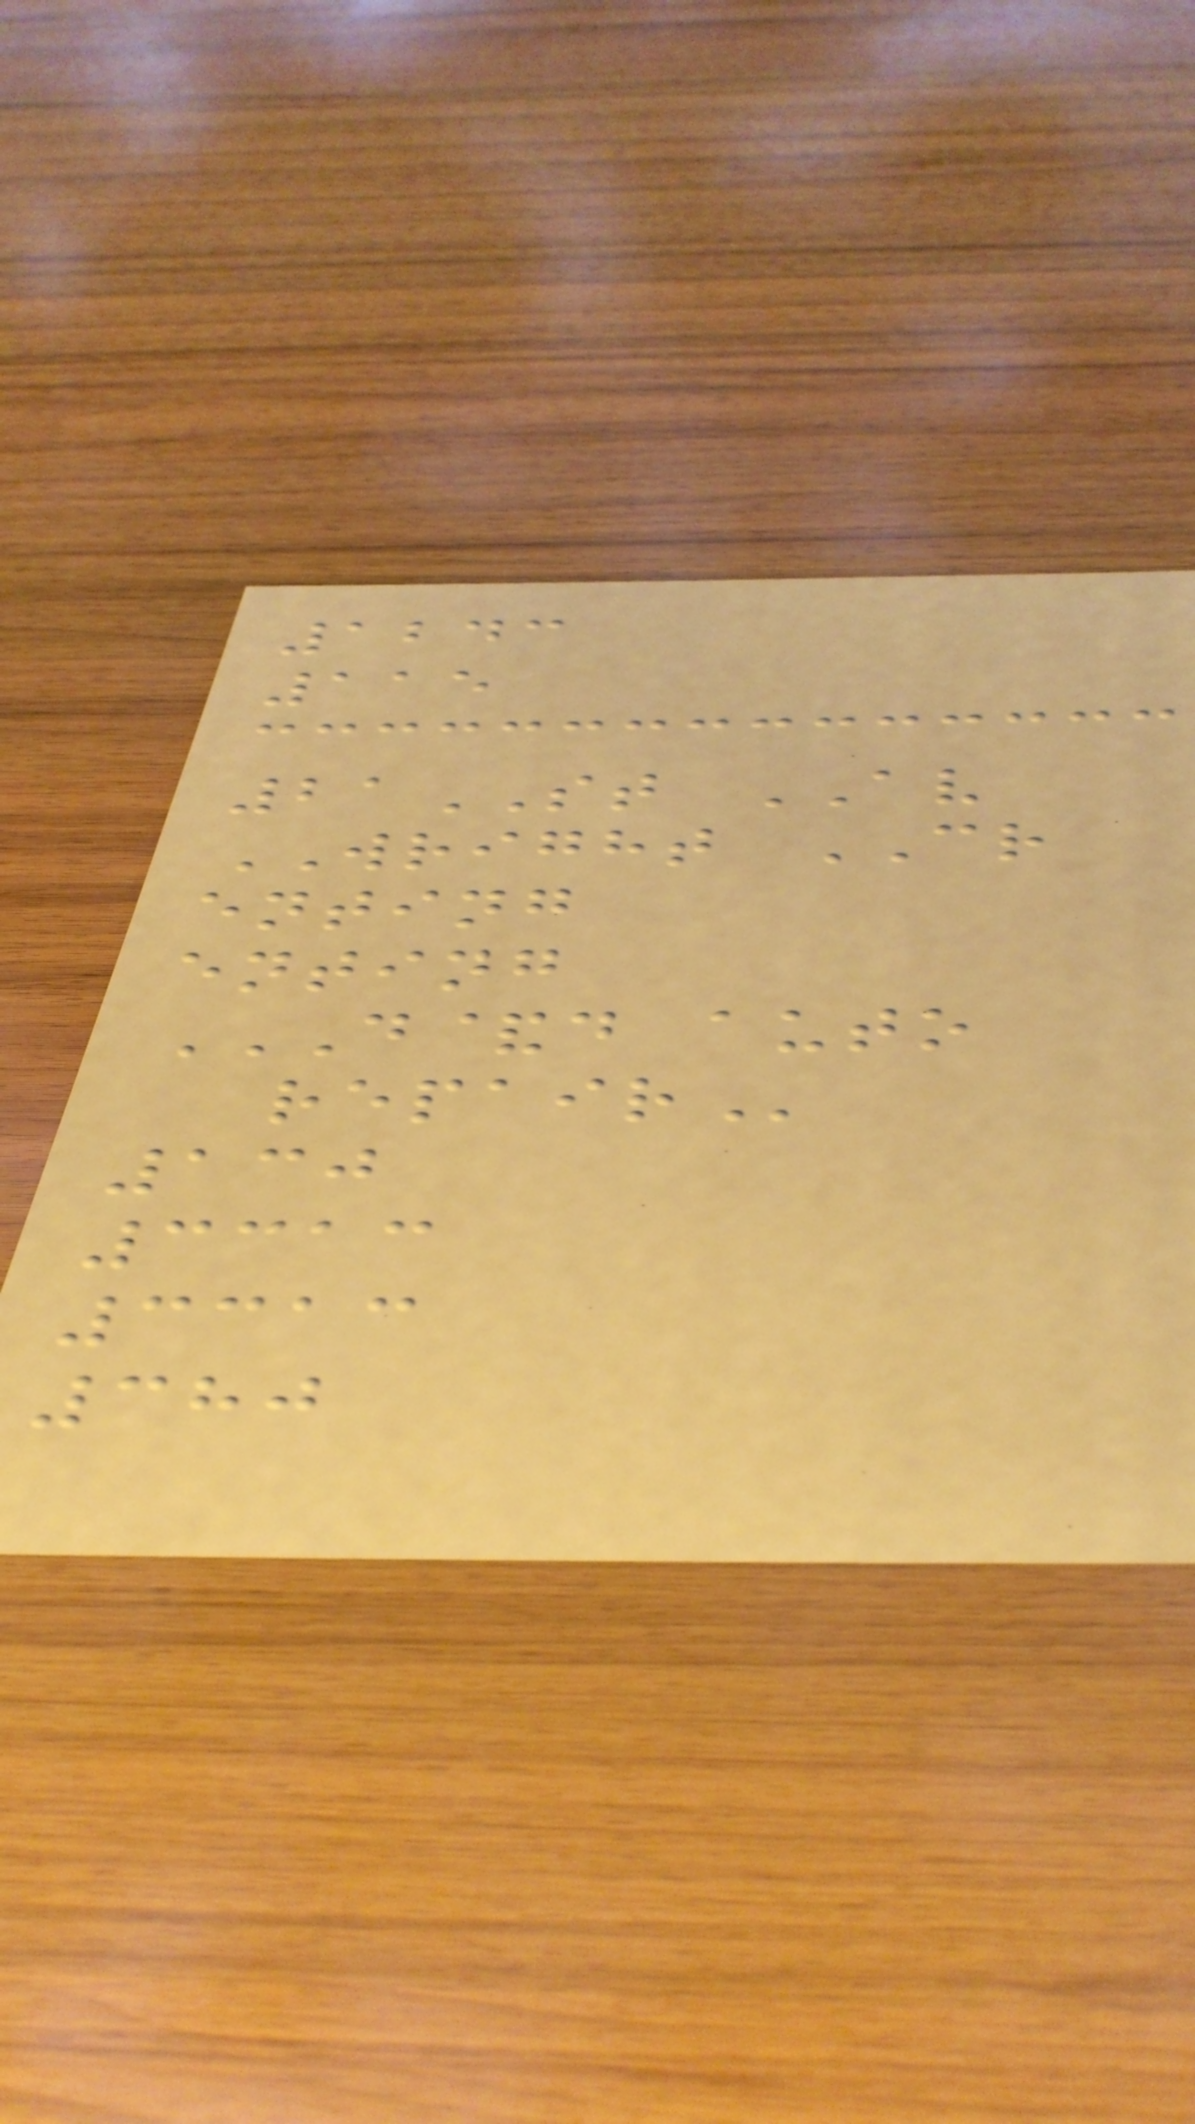1243
115
21ST AV
WRIGHT CR
enting
enting
D&D AUTO
REPAIR
130
3313
3313
380
